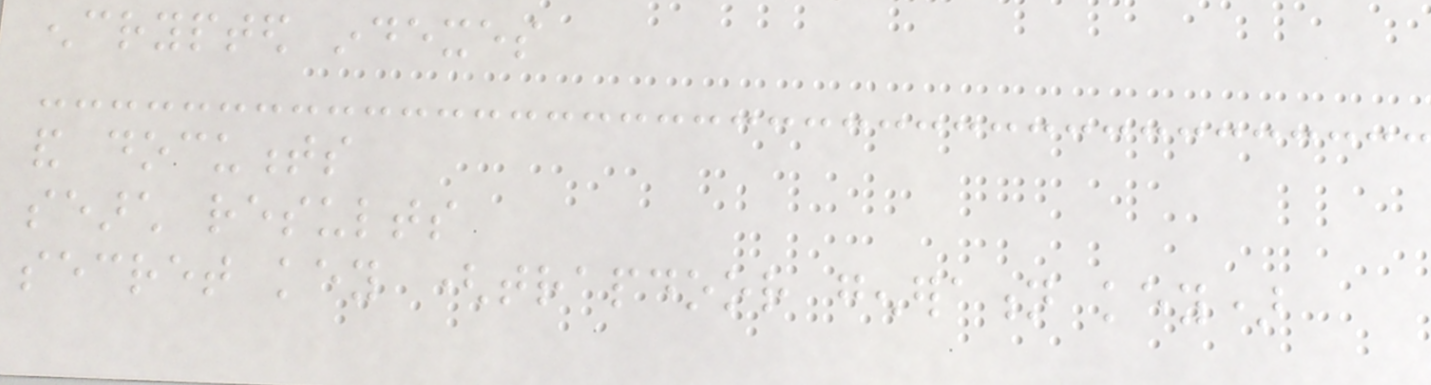encrypted indexes
and documents
search results
secret key (trapdoor generation key)
